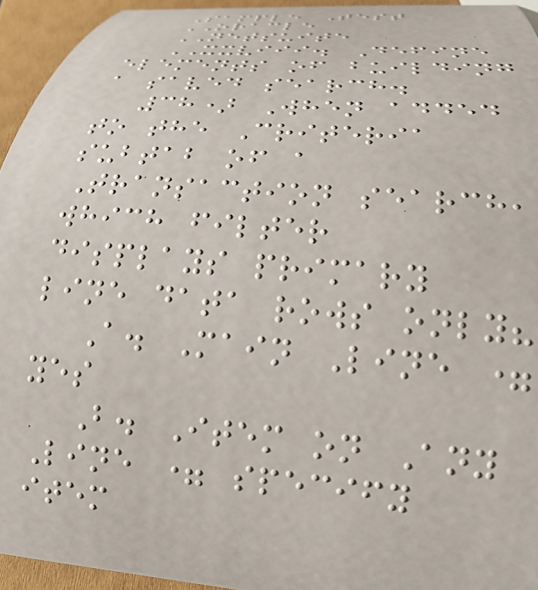Sample Test
ORACLE
NETSUITE
XXVIII. Define
elements of building
a saved search.
38) When added
to the Criteria
subtab of a
Transaction search,
which filter
displays primary
line data rows only?
A. Main Line =
yes
B. Item on Any
Line = specify
item
